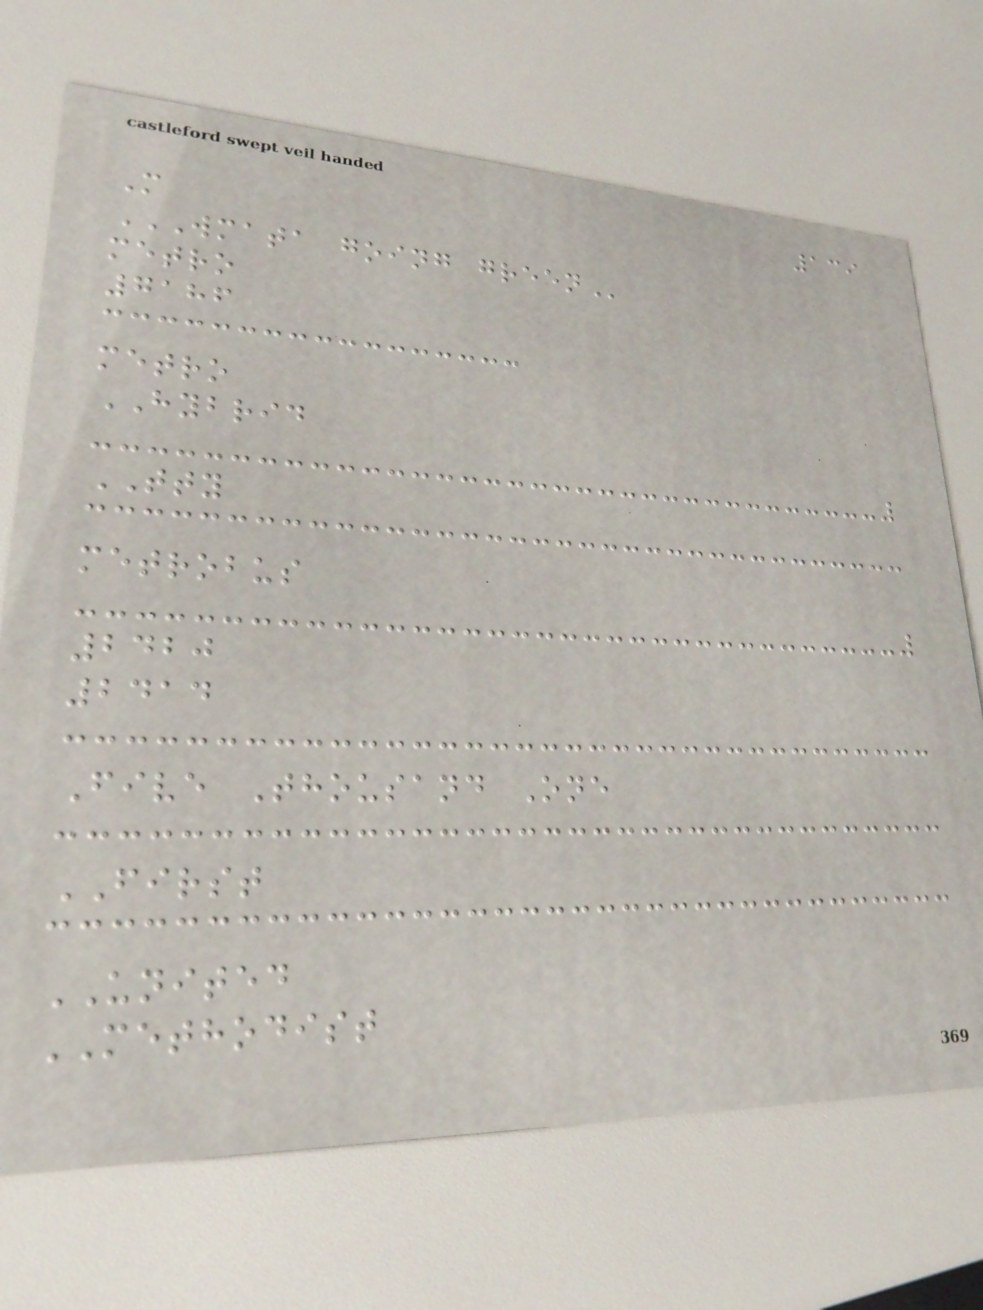139
M
WMATA GOING GREEN
metro
7186
metro
HYBRID
TTY
metrobus
2420
2414
Five Thousand One
FIRST
UNITED
METHODIST
